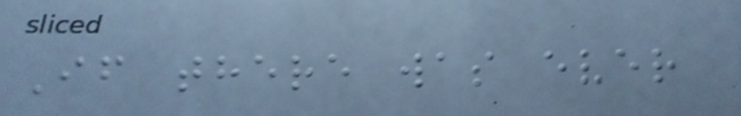If there was ever
